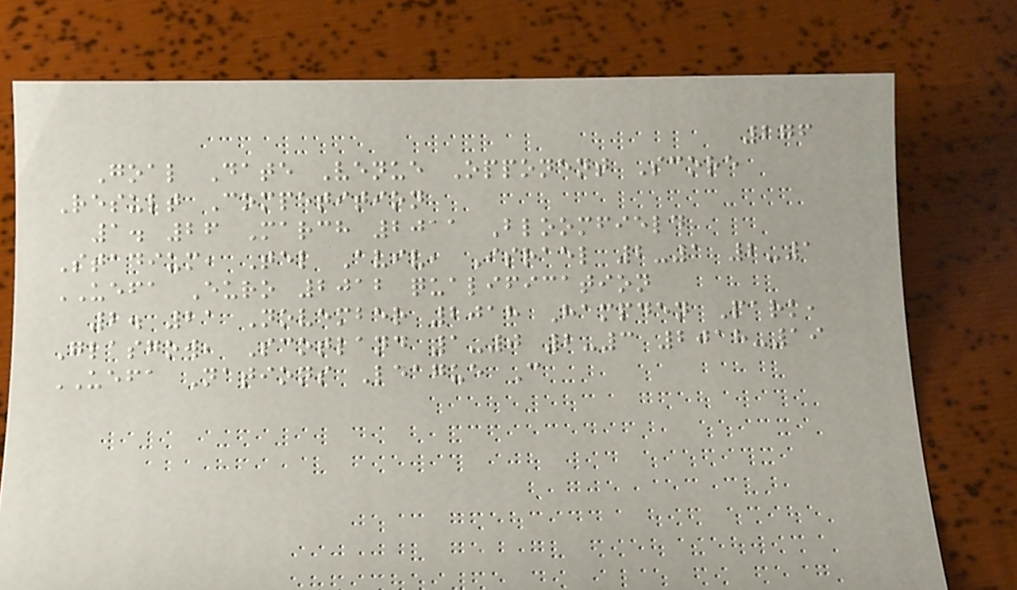276
Goal Date Venue Opponent Score
Result Competition
1. 26 March 2011 Bloomfield
Stadium, Tel Aviv, Israel 2-1 2-1
UEFA Euro 2012 qualification
2. 21 November 2018 Hampden Park,
Glasgow, Scotland 1-0 2-3 2018-19
UEFA Nations League C
